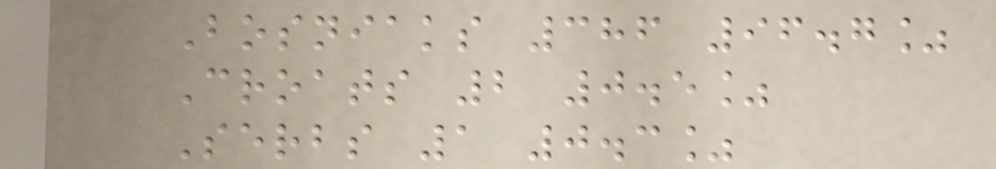Bosniaks 386 96.7%
Croats 2 0.5%
Serbs 1 0.3%
